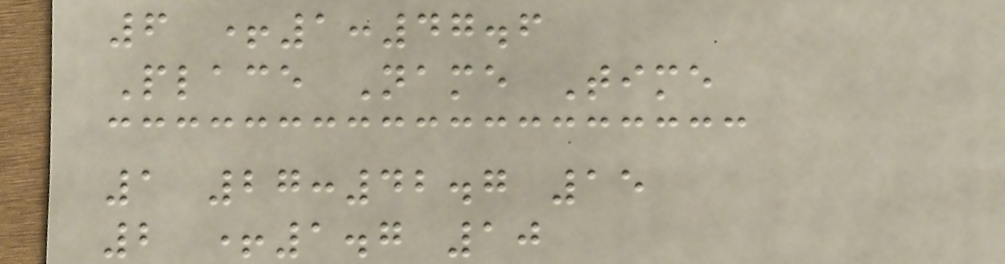6 +1:47.6
Place Name Time
1 27:42.7 15
2 +1.7 10
